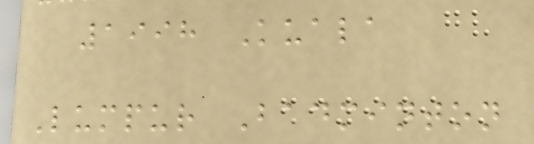1998 Kuala
Lumpur Badminton
